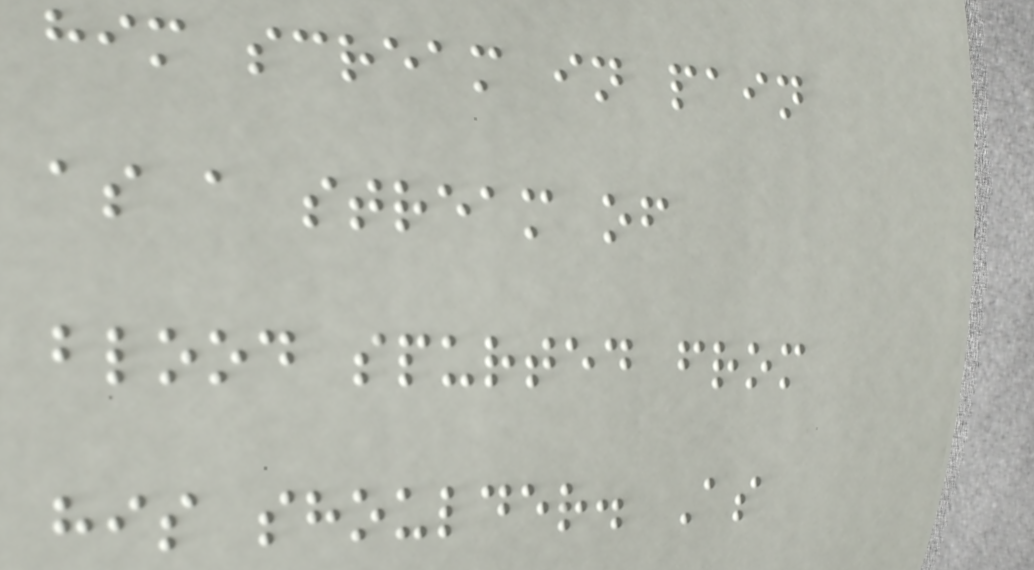him scream in pain
as a stream of
blood spurted from
his shoulder. As
